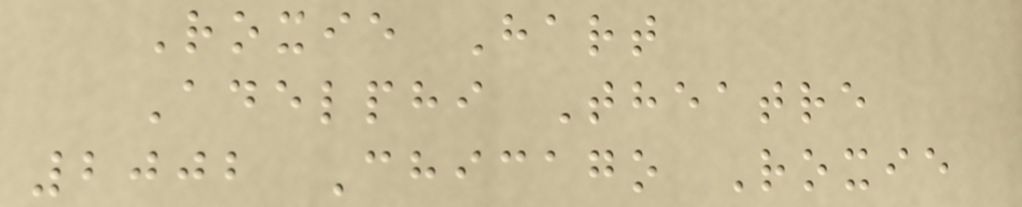Roxie Hart
Adelphi Theatre
2002 Chicago Roxie
